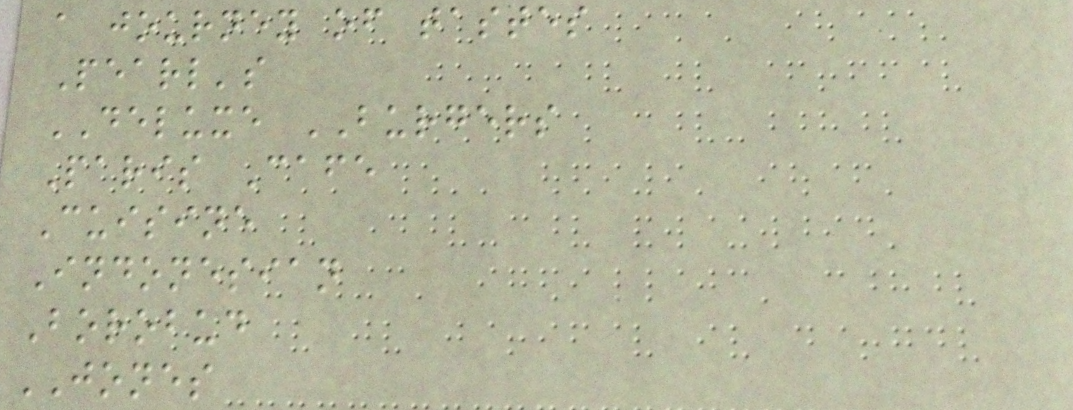a journey of tastes
Pearl's
DELUXE BURGERS
Paris Cafe
Cuisine
Indonesian
Borobud
JONES
